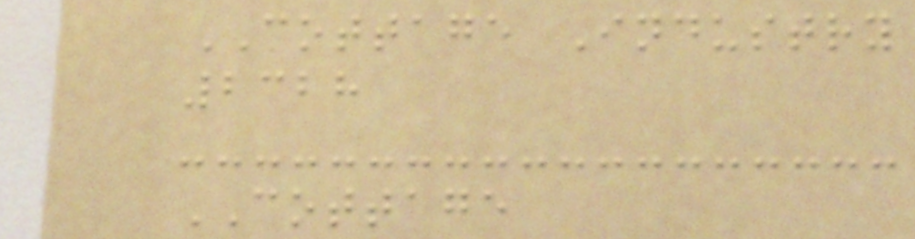COTTAGE Industry
2328
COTTAGE
